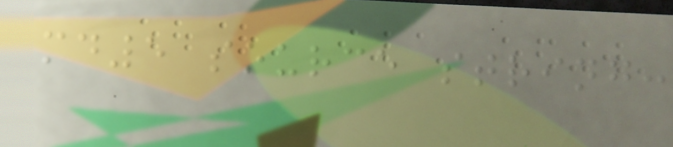md5 source string:
